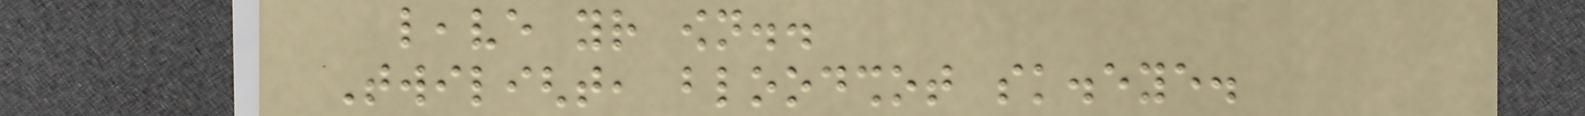leave your own..
Twilight, bloodshot sk.eye.
